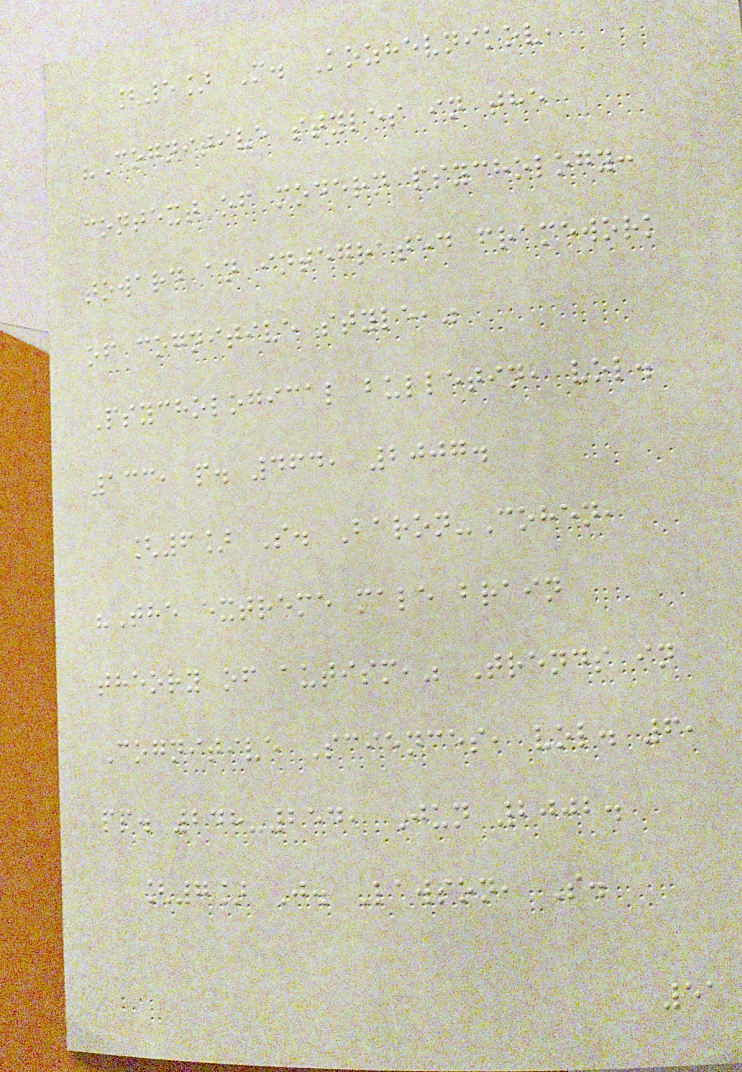[5] M. Kozhevnikov,
"Cognitive styles in the
context of modern psychology:
toward an integrated framework
of cognitive style,"
Psychological bulletin, vol.
133, p. 464, 2007.
[6] S. Baron-Cohen,
"The extreme male brain
theory of autism," Trends in
Cognitive Sciences, vol. 6,
pp. 248-254, Jun 2002.
[7] J. Lawson, S.
51
